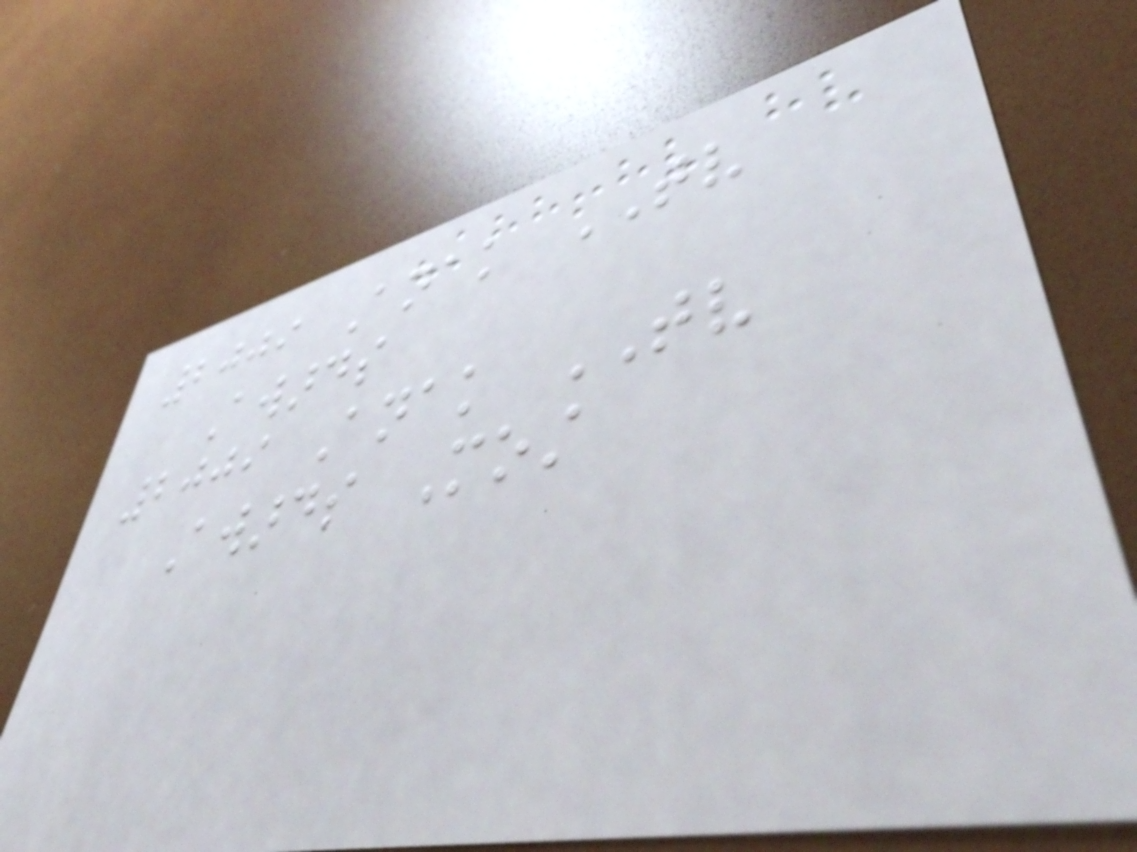2009 Anak TV
Awards
2009 Anak TV
Awards Most
